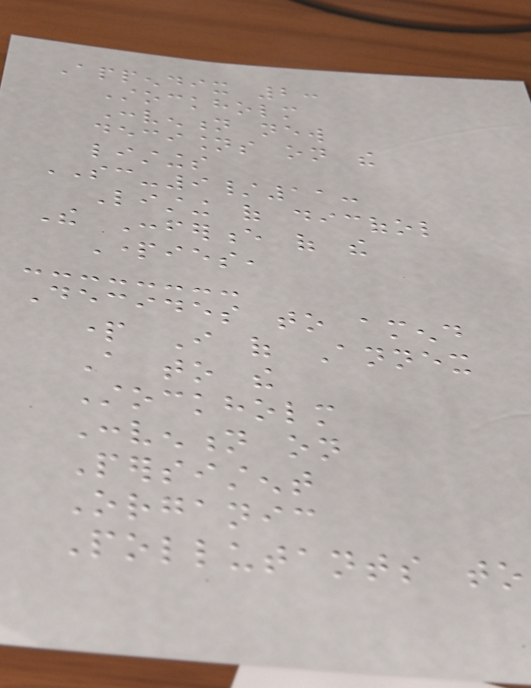Appendix 2:
Stockholm
Convention new
decisions on the
listings
SC-9/11:
Listing of dicofol
The Conference of the
Parties,
Decides to amend
part I of Annex
A to the
Stockholm
Convention on
Persistent
Organic
Pollutants to
